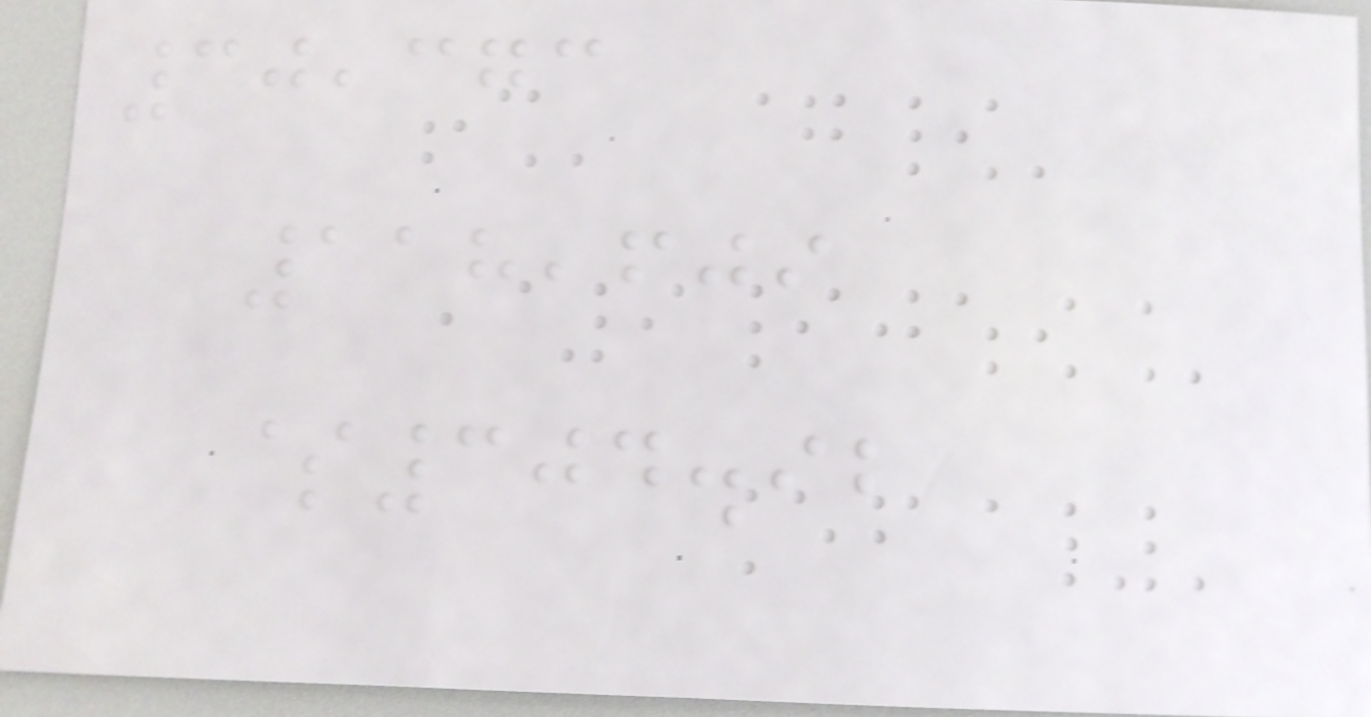30,373
118,609
$304.92
